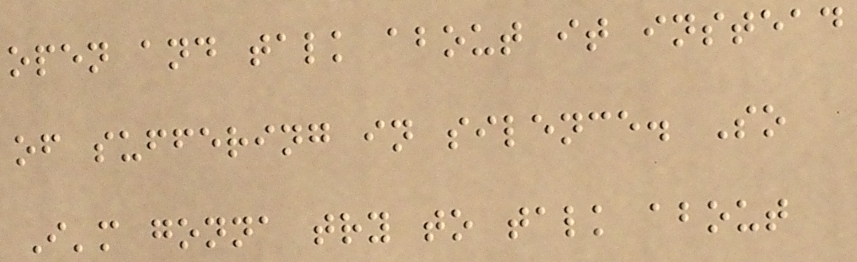open and talk about it instead
of suffering in silence. So
I'm gonna try to talk about
